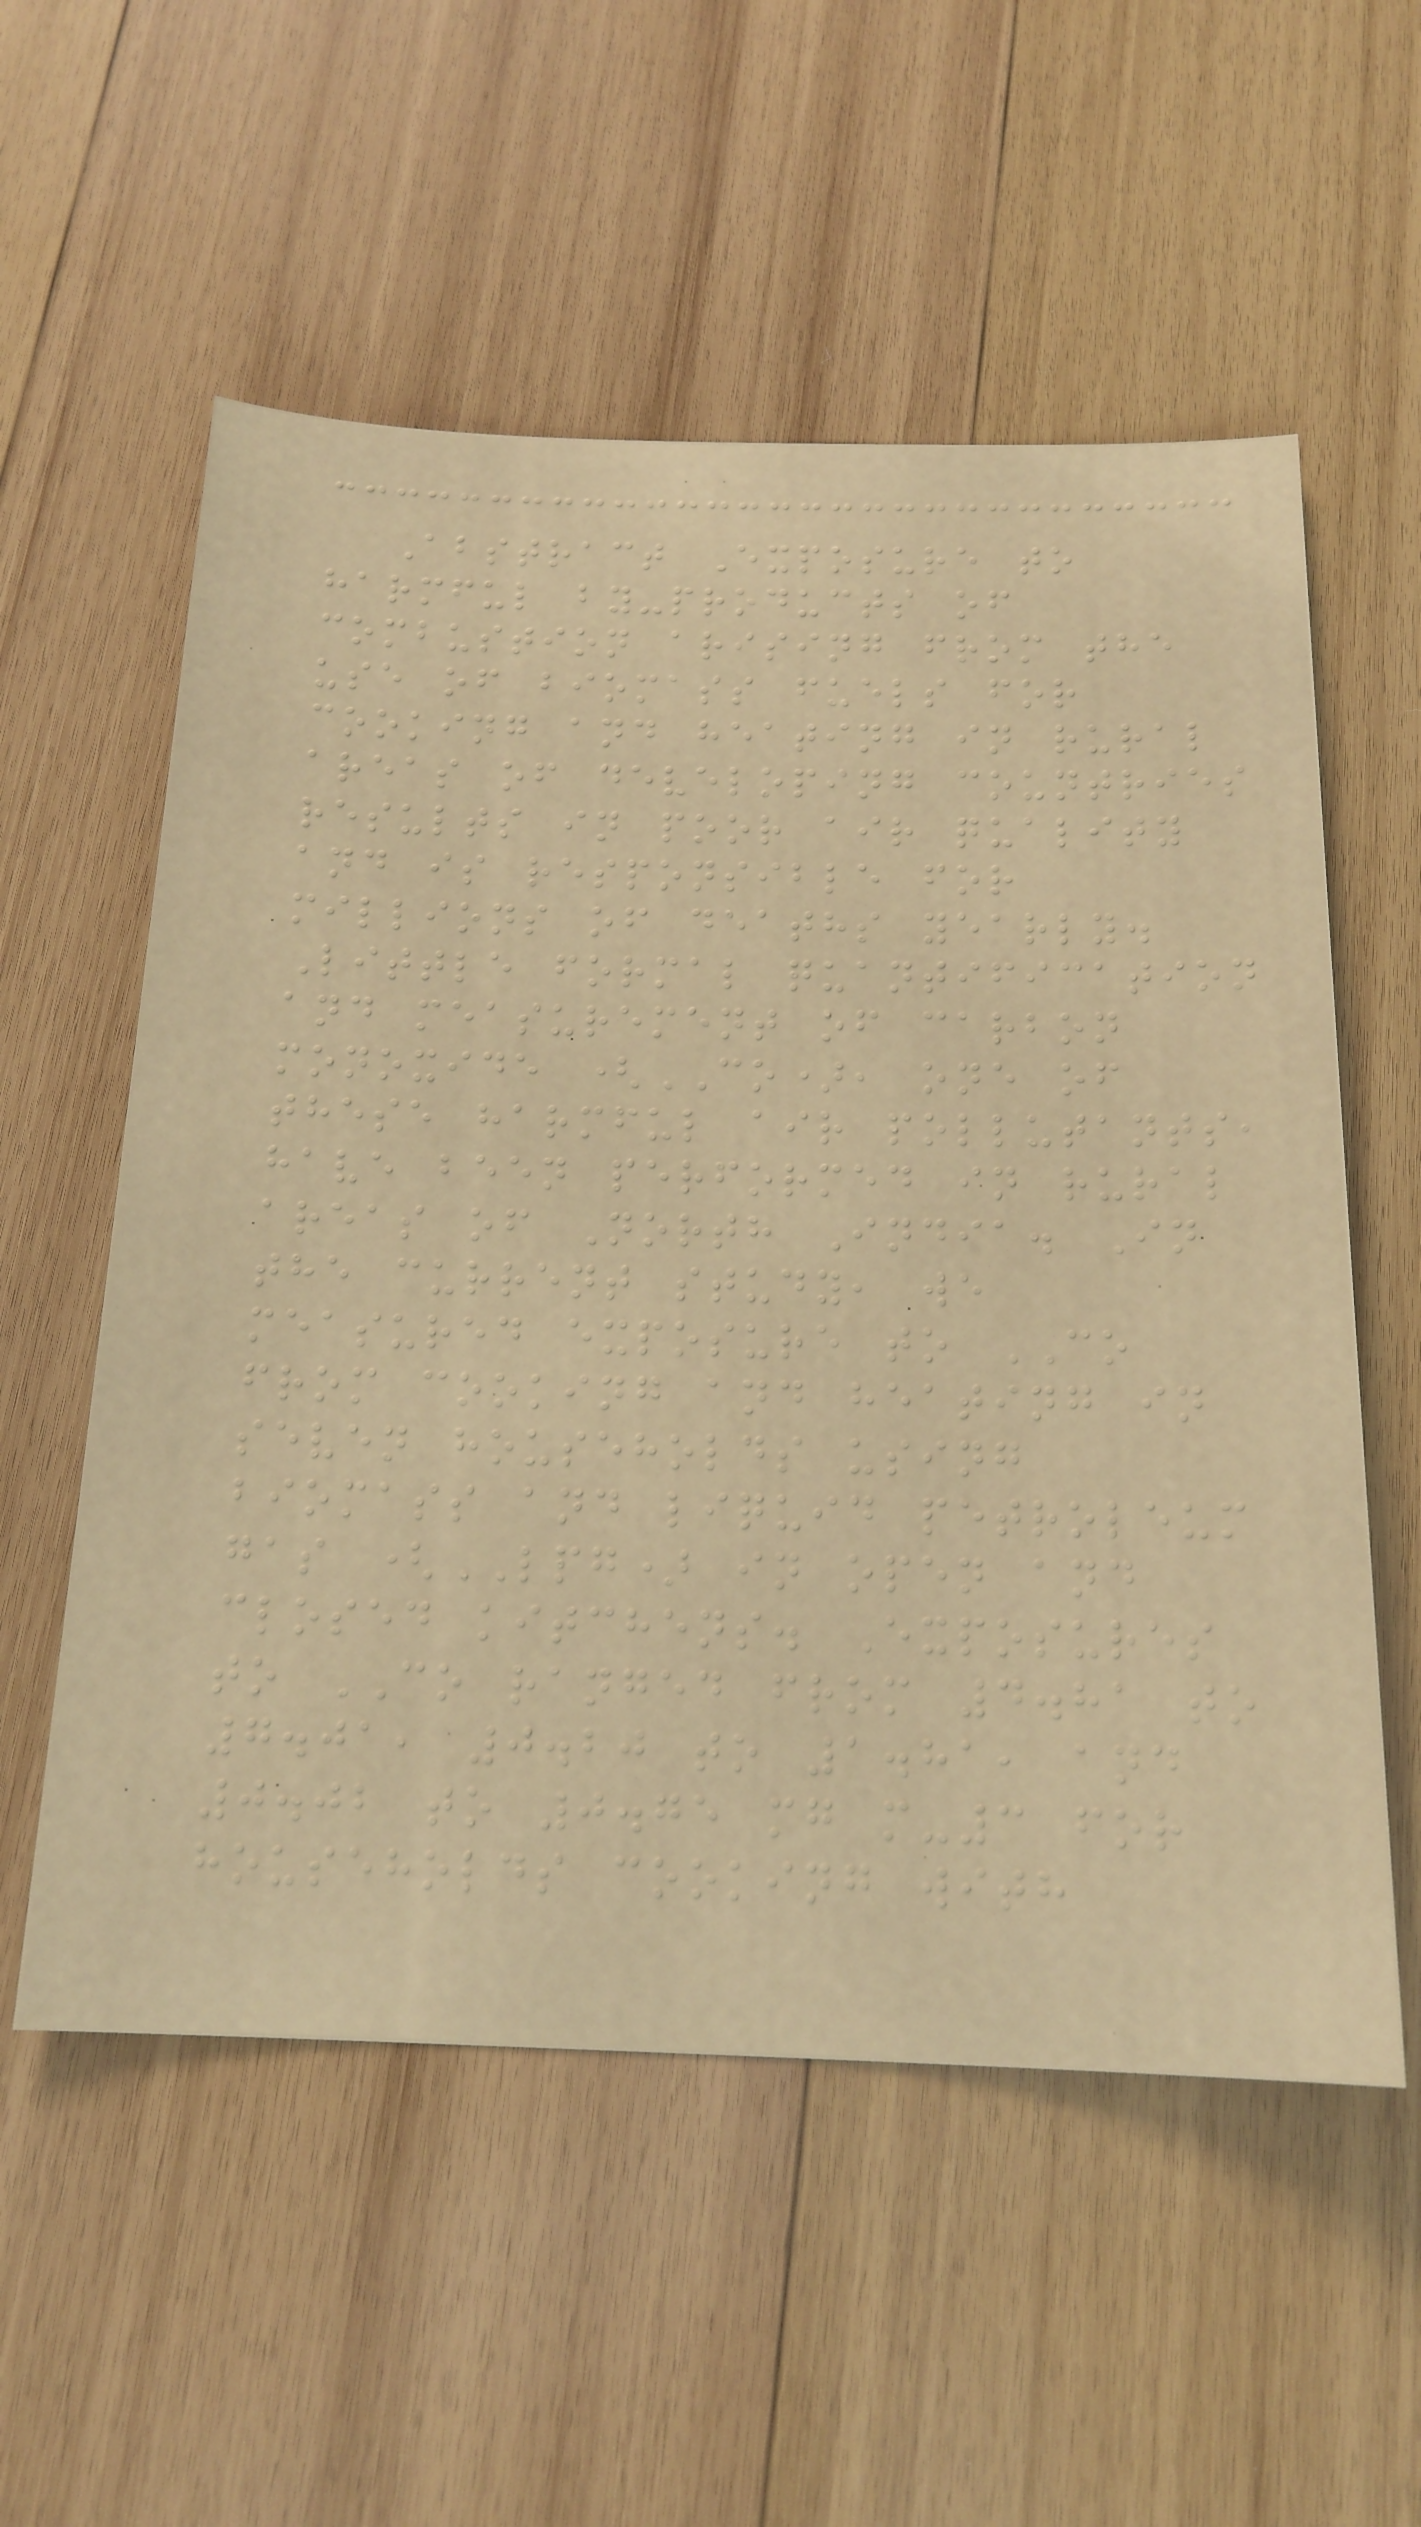Abstract Exposure to
harmful by-products of
combustion arising from the
use of biomass fuels for
cooking and heating in rural
areas of developing countries
results in poor air quality
and is responsible for
millions of deaths yearly.
Little formal quantification
and measurement of carbon
monoxide (CO), one of
these harmful air pollutants,
have been performed in rural
areas of North India. In
the current study, we
measured exposure to CO
from cooking and heating in
seven households using
biomass and liquid petroleum
gas (LPG) in open and
closed kitchens. Exposures
to CO ranged from 4.81 to
7.01, 0.20 to 1.81, and
0.02 to 0.75 mg m-3 for
households cooking with
